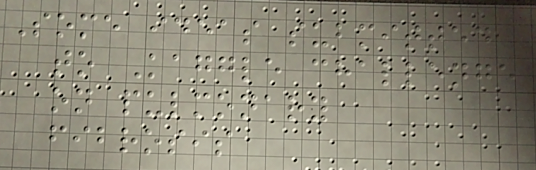Some ideas submitted
to Kaggle challenge
on pulmonary
fibrosis
